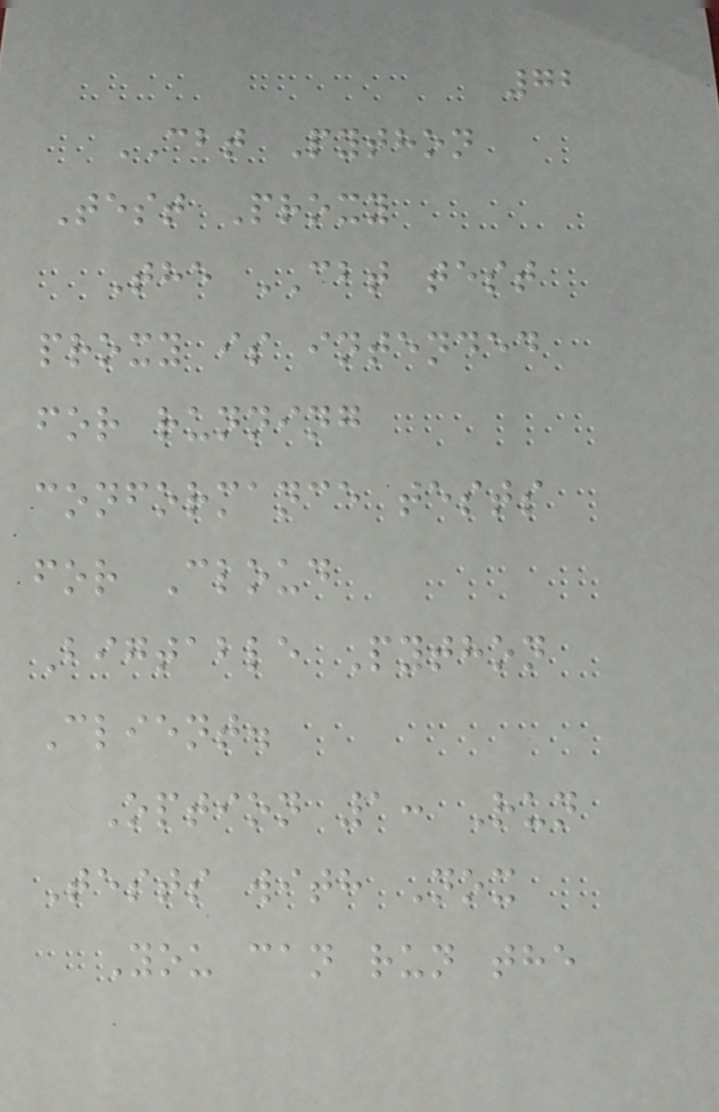72
CBT Python
Test Proxy
The CBT test
proxy is intended
for running
conformance tests
for Cloud
Bigtable Python
Client.
Option 1: Run
Tests with Nox
You can run the
